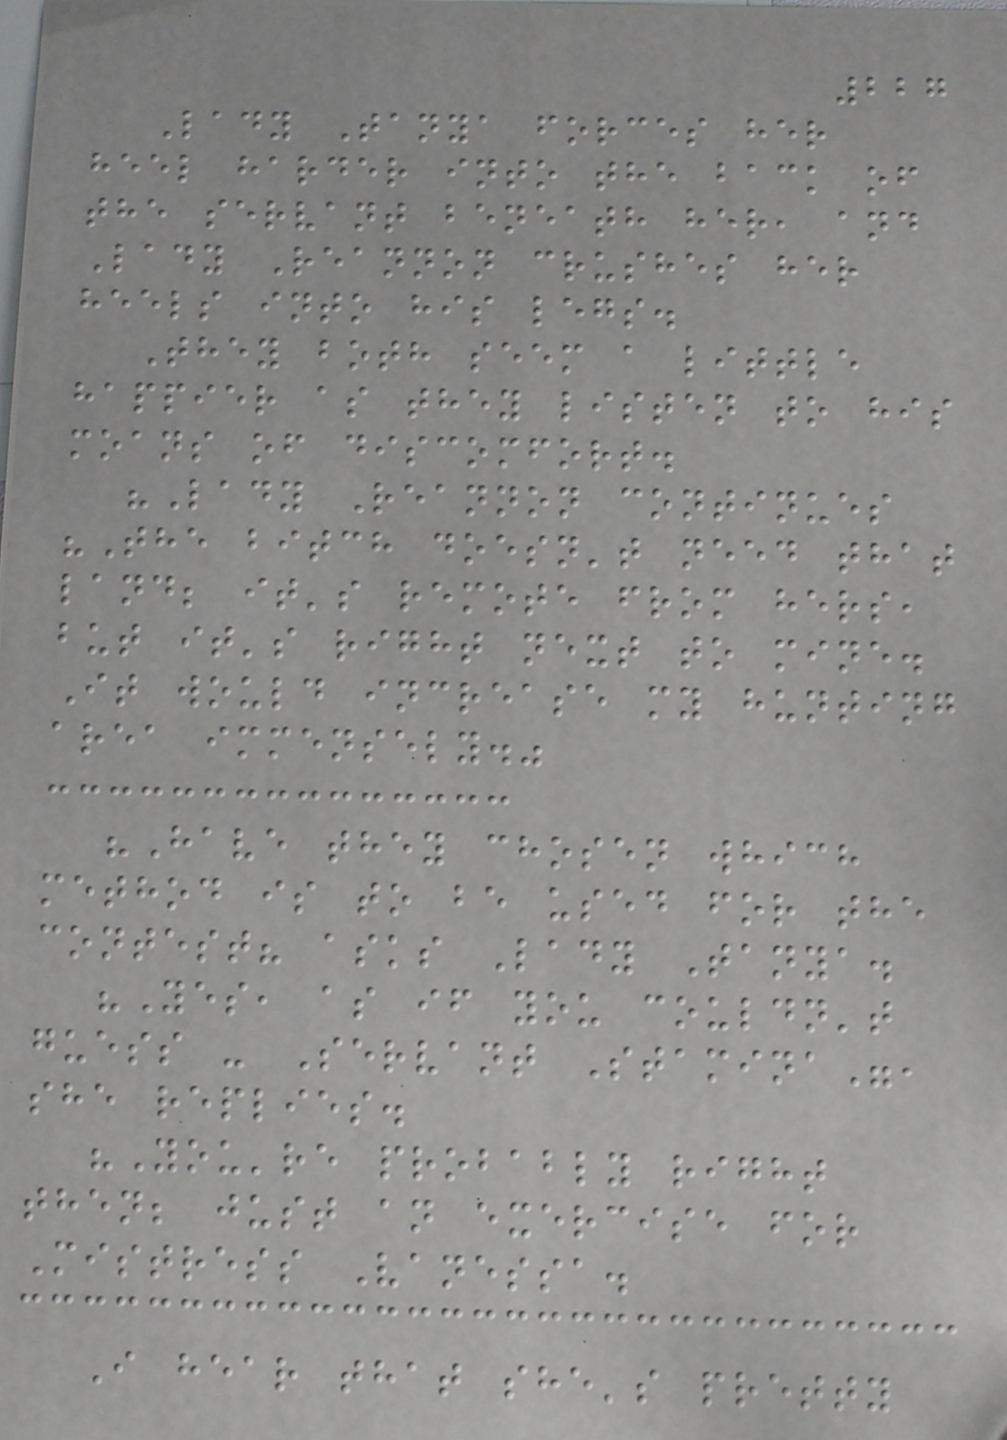227
Lady Tanya forces her
heel harder into the back of
the servant beneath her, and
Lady Reannon crushes her
heels into his legs.
They both seem a little
happier as they listen to his
moans of discomfort.
"Lady Reannon continues
"The bitch doesn't need that
land; it's remote from hers,
but it's right next to mine.
It would increase my hunting
area immensely."
"Have they chosen which
method is to be used for the
contest? asks Lady Tanya.
"Yes, as if you couldn't
guess - Servant Stamina",
she replies.
"You're probably right
then; just an exercise for
Mistress Vanessa.
I hear that she's pretty
